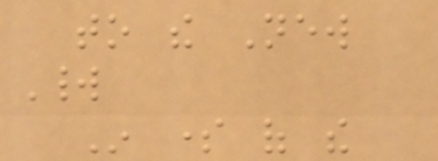to the New
World
In some of the
